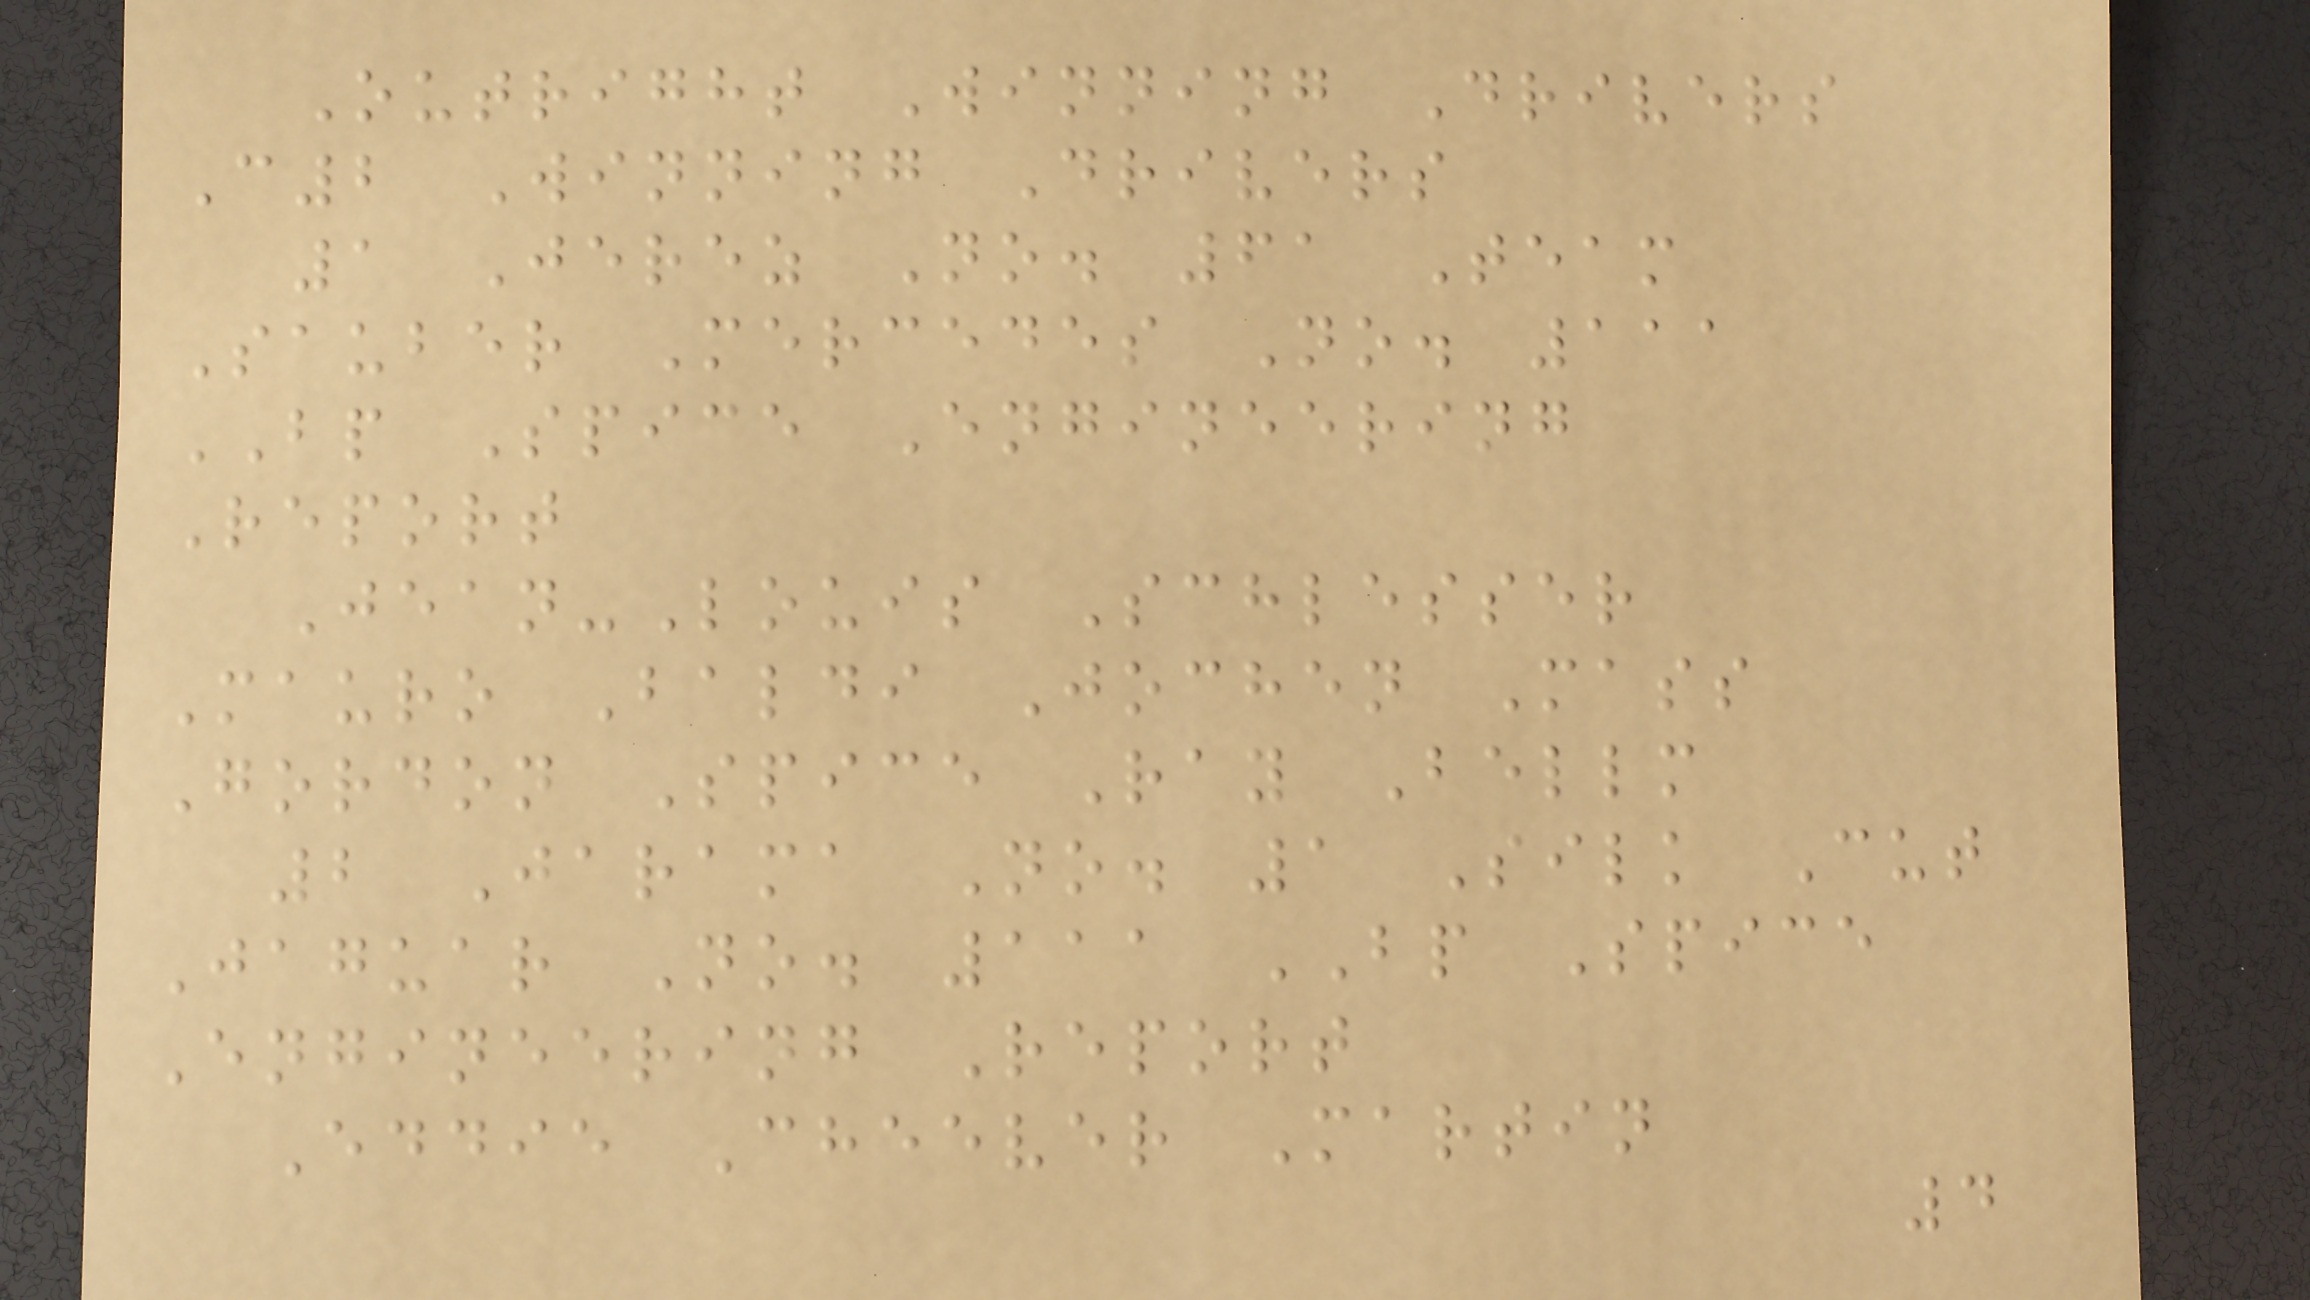Outright Winning Drivers
C2 Winning Drivers
1 Jerez No. 61 Team
Sauber Mercedes No. 111
BP Spice Engineering
Report
Jean-Louis Schlesser
Mauro Baldi Jochen Mass
Gordon Spice Ray Bellm
2 Jarama No. 1 Silk Cut
Jaguar No. 111 BP Spice
Engineering Report
Eddie Cheever Martin
4
